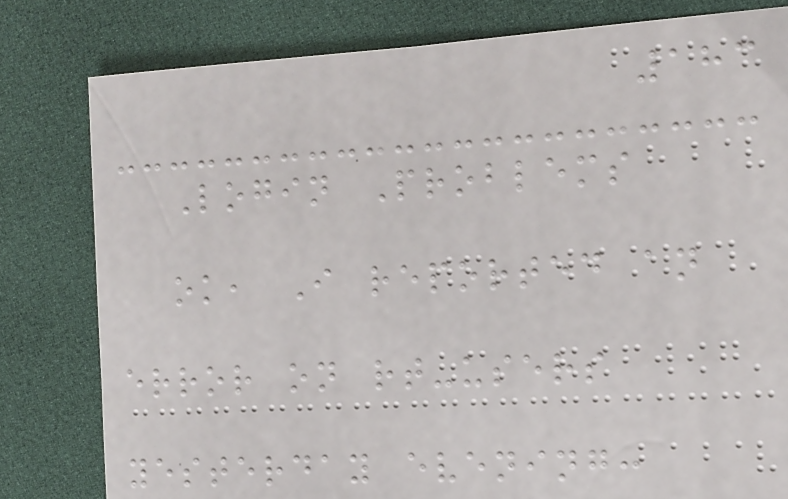183
Login Problems
ok, I reported an
error on rt-users
yesterday evening:
